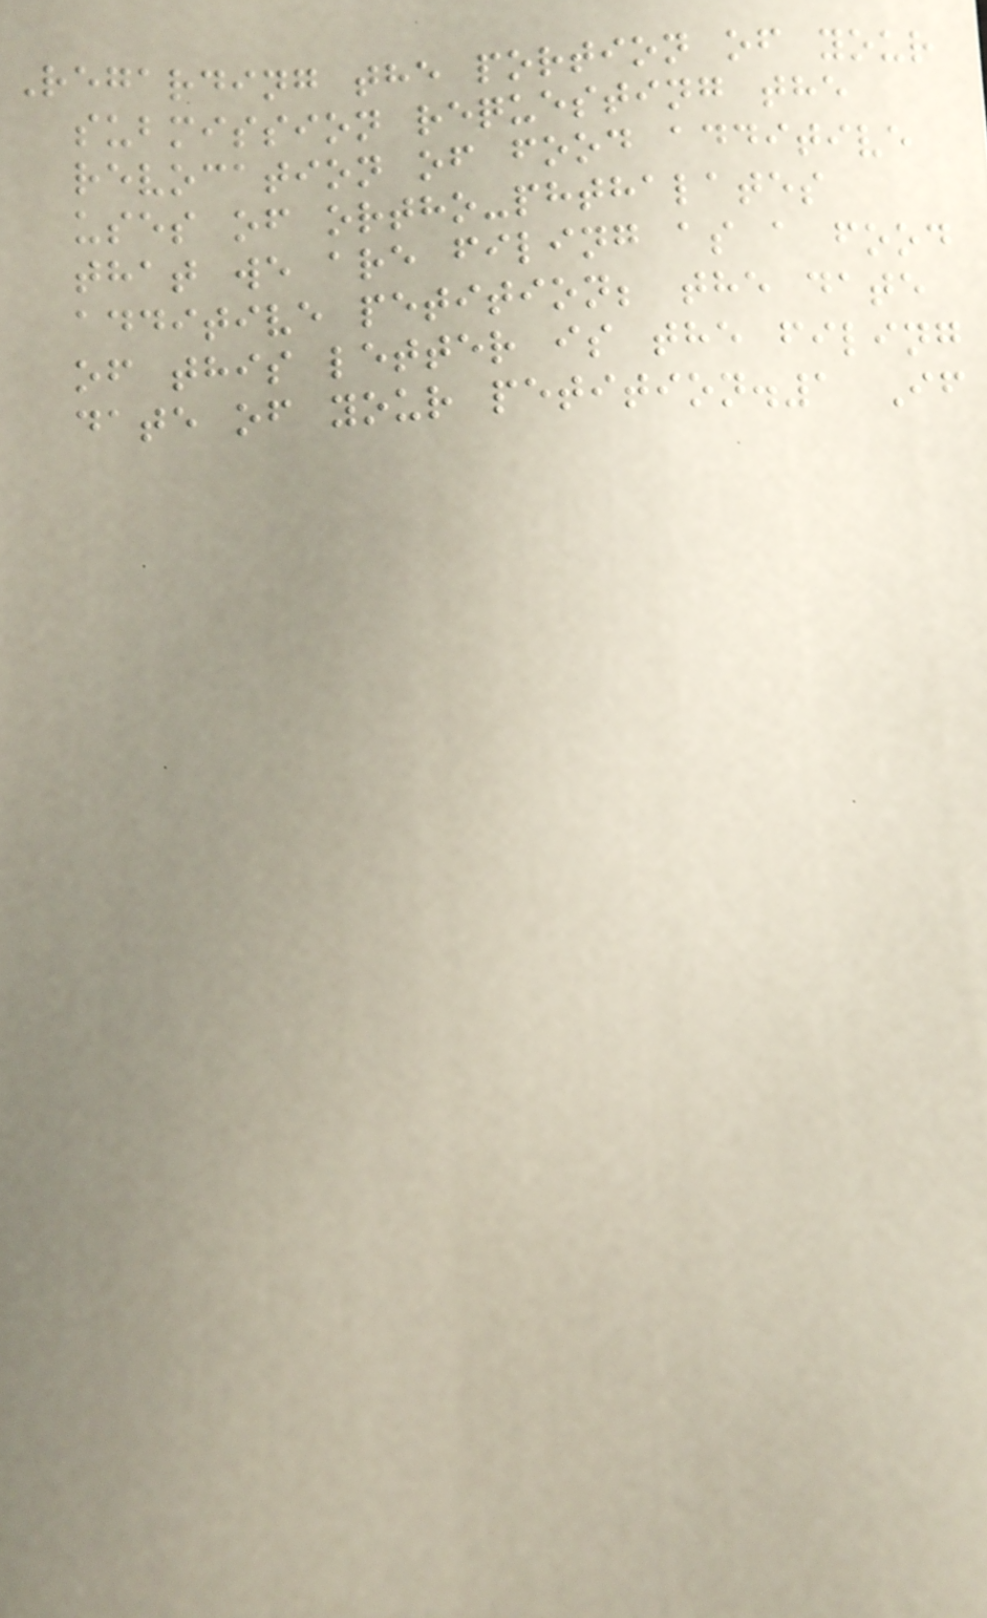Regarding the portion of your
submission requesting the
revocation of food additive
uses of ortho-phthalates
that we are filing as a food
additive petition; the date
of this letter is the filing
date of your petition.1 If
